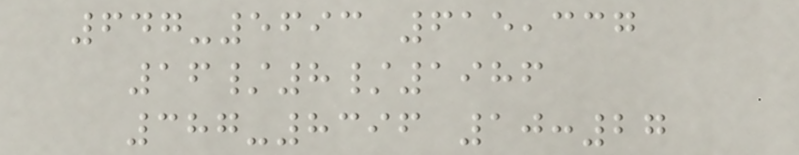647-5693 615,337
16/8/1986
387-8396 10:27
